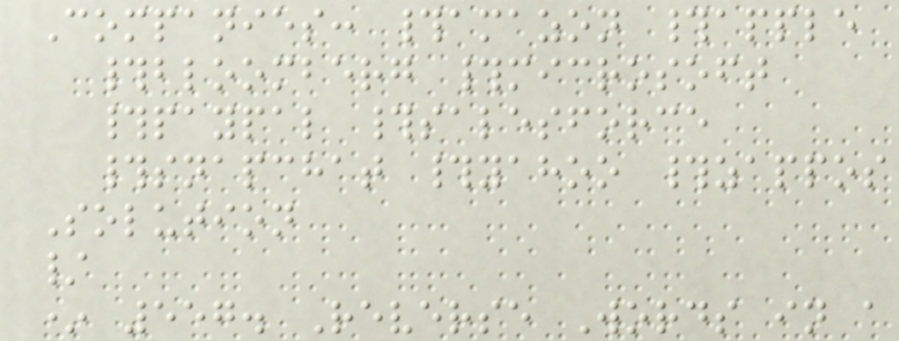Companies: #amazon #apple
#bloomberg #microsoft
#paypal #salesforce
#snapchat #yahoo #zappos
Solution
/
* 557. Reverse Words in a
